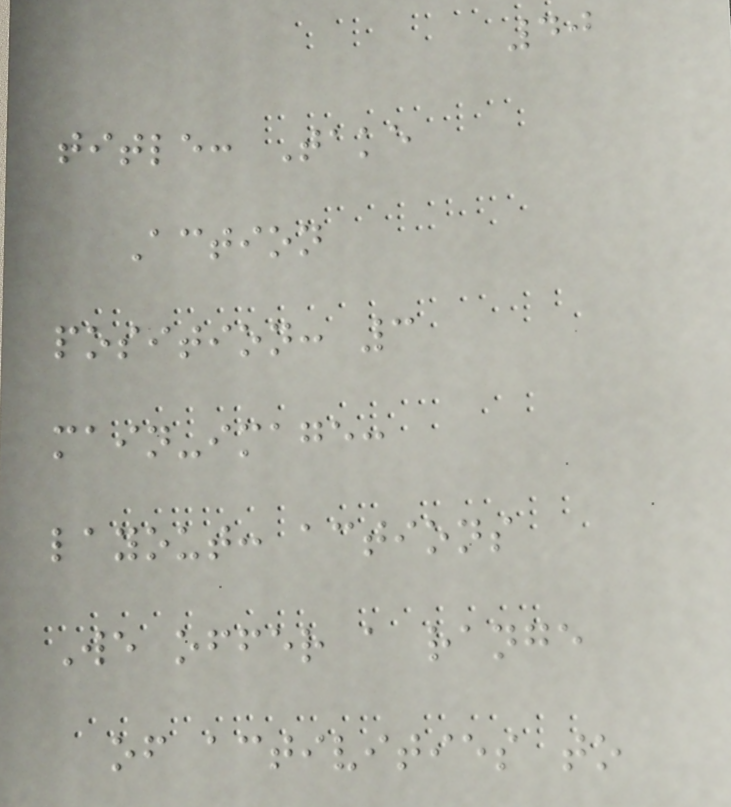40
title: Take
Action
position: 3
main-image:
layout: actions
We offer a range
of activities to
